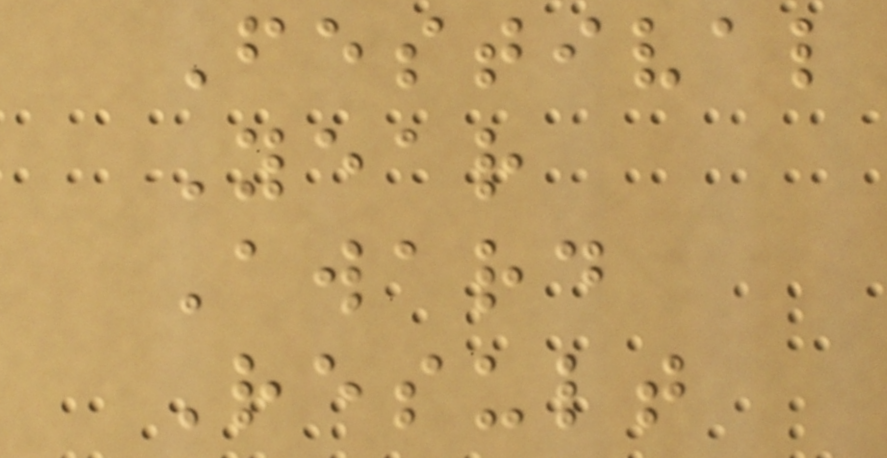Festival
Year
Award
Result
